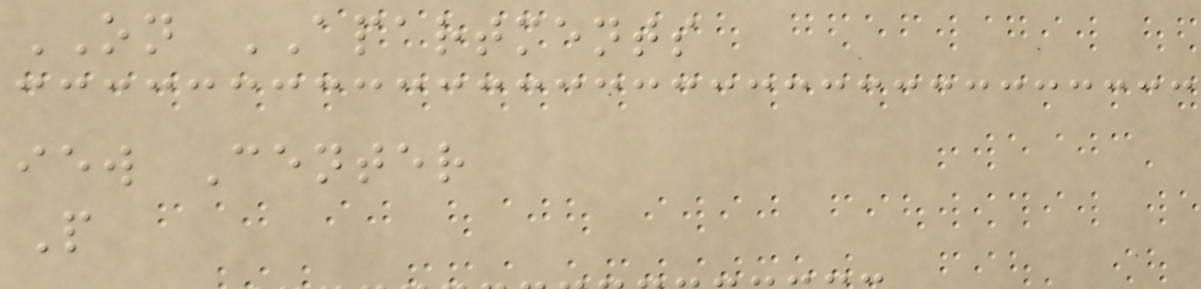ON APARTMENTS
iew Center
P
